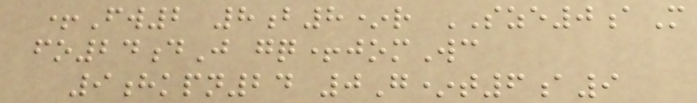+Fw2 8b8*r SZE0aM
fo24dJ gq+jomWc
9hkpn24 0G*t6a9
